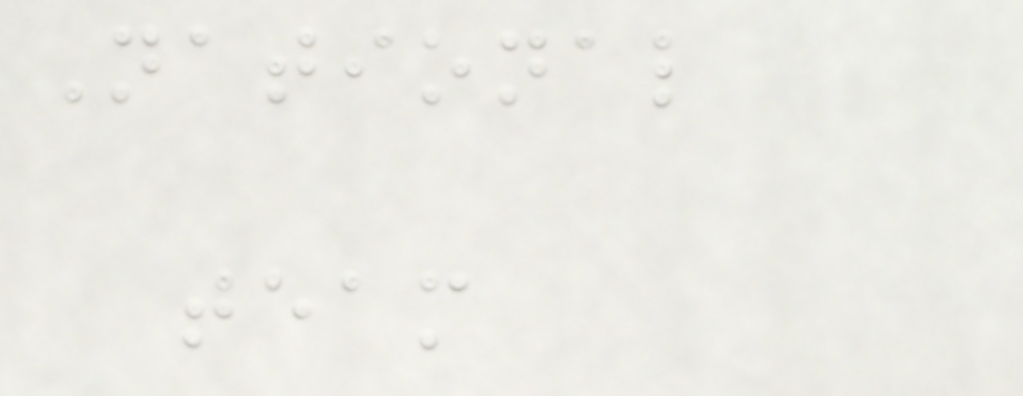National
team
